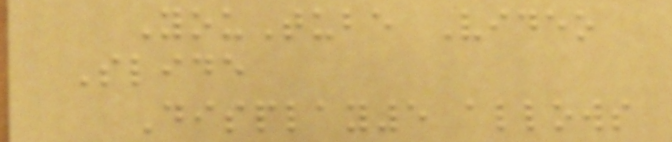YouTube Video
Slide
Display5 allows
